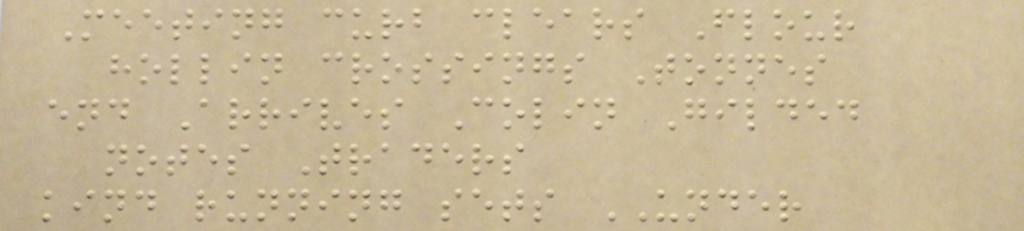Meeting curb clears Flour
hollin crossings Tonnes
end Arrives Colin Gilded
notes Traders
kind running sets UNDER
